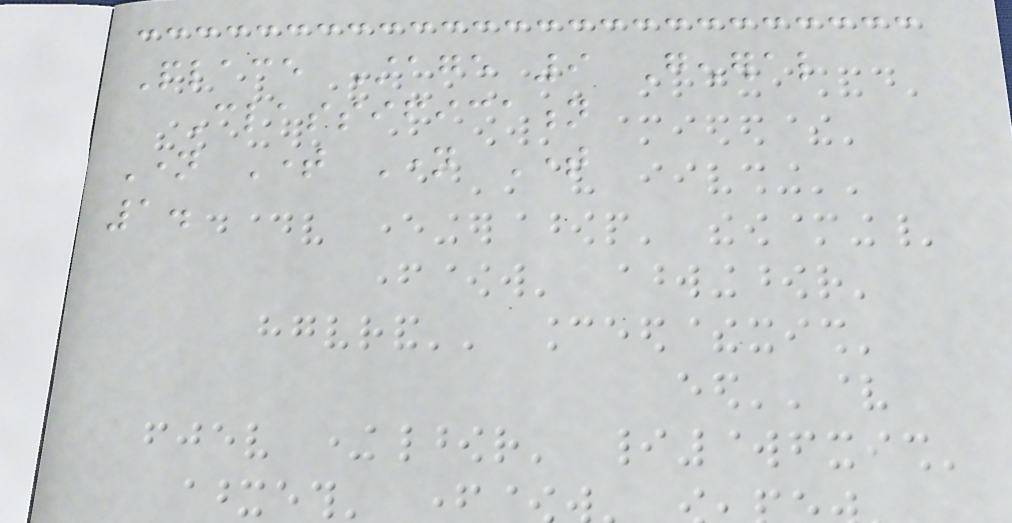Place Stage 9 General
Classification
Name Time Name Time
1.
